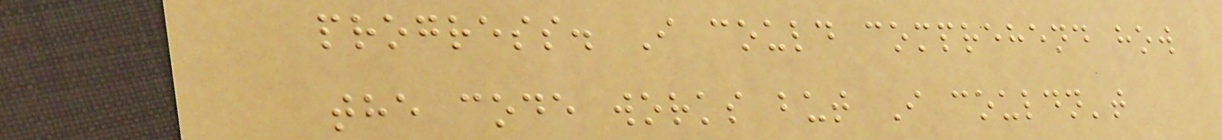progress. I could comprehend how
the code works but I couldn't
